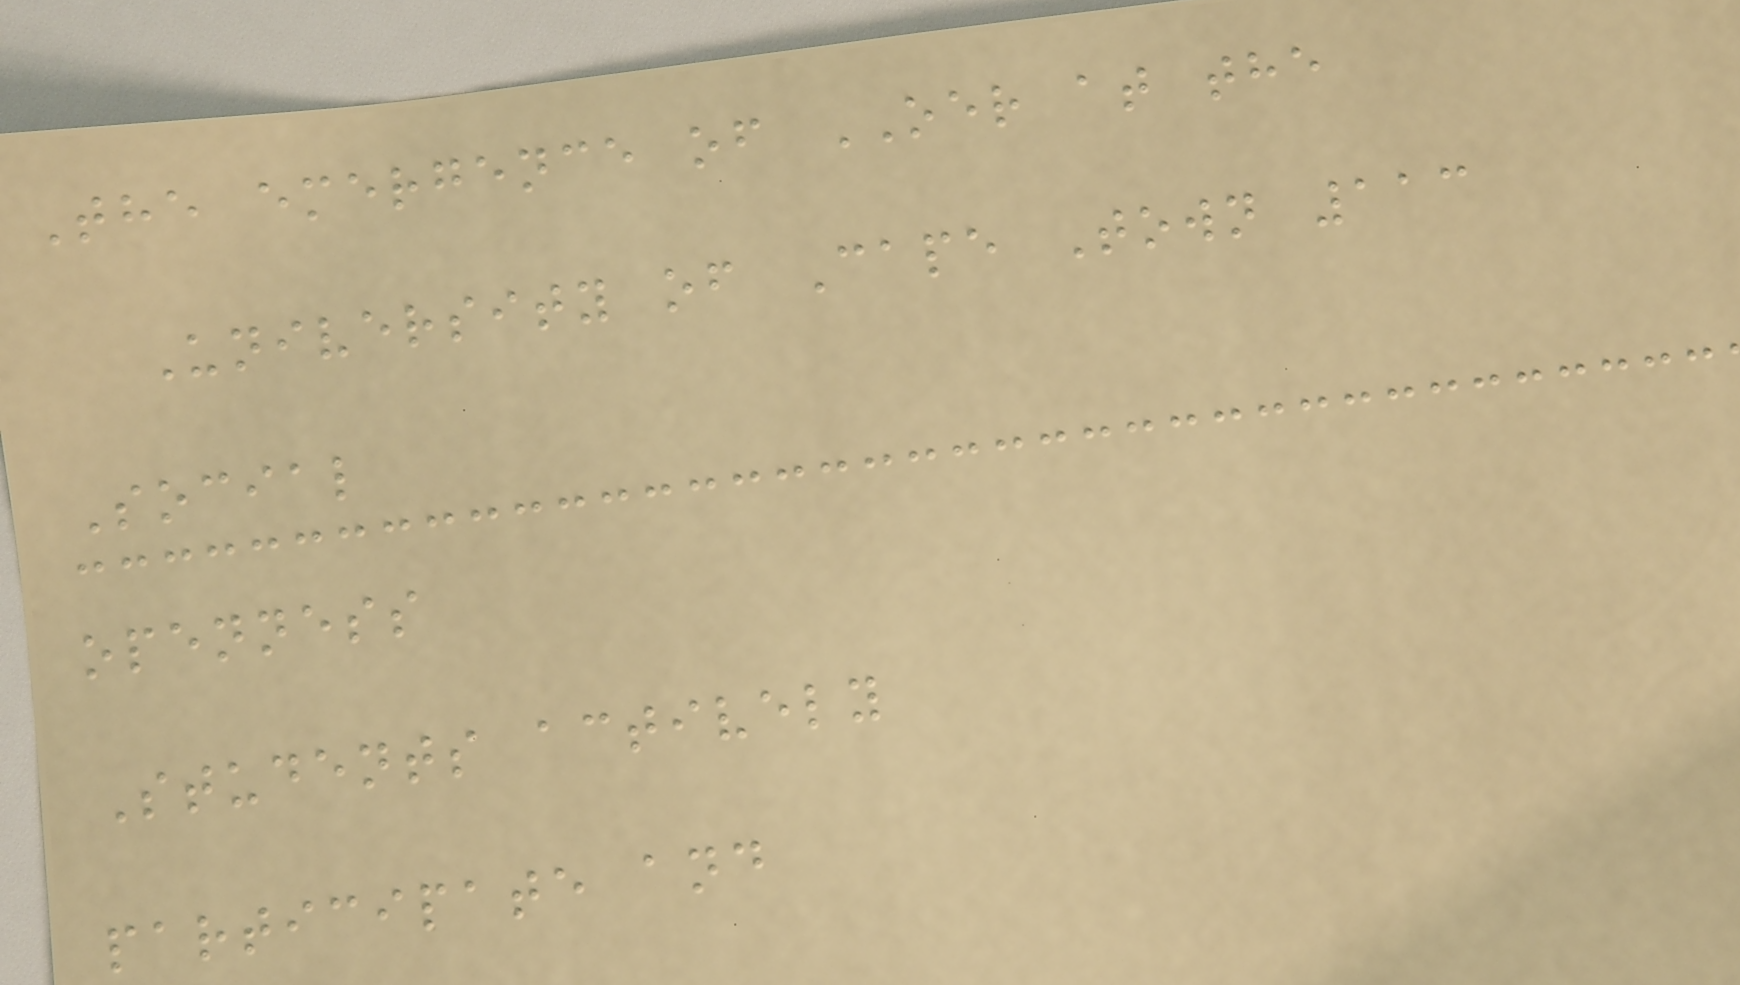The emergence of OER at the
University of Cape Town 113
Social
openness
Students actively
participate and
